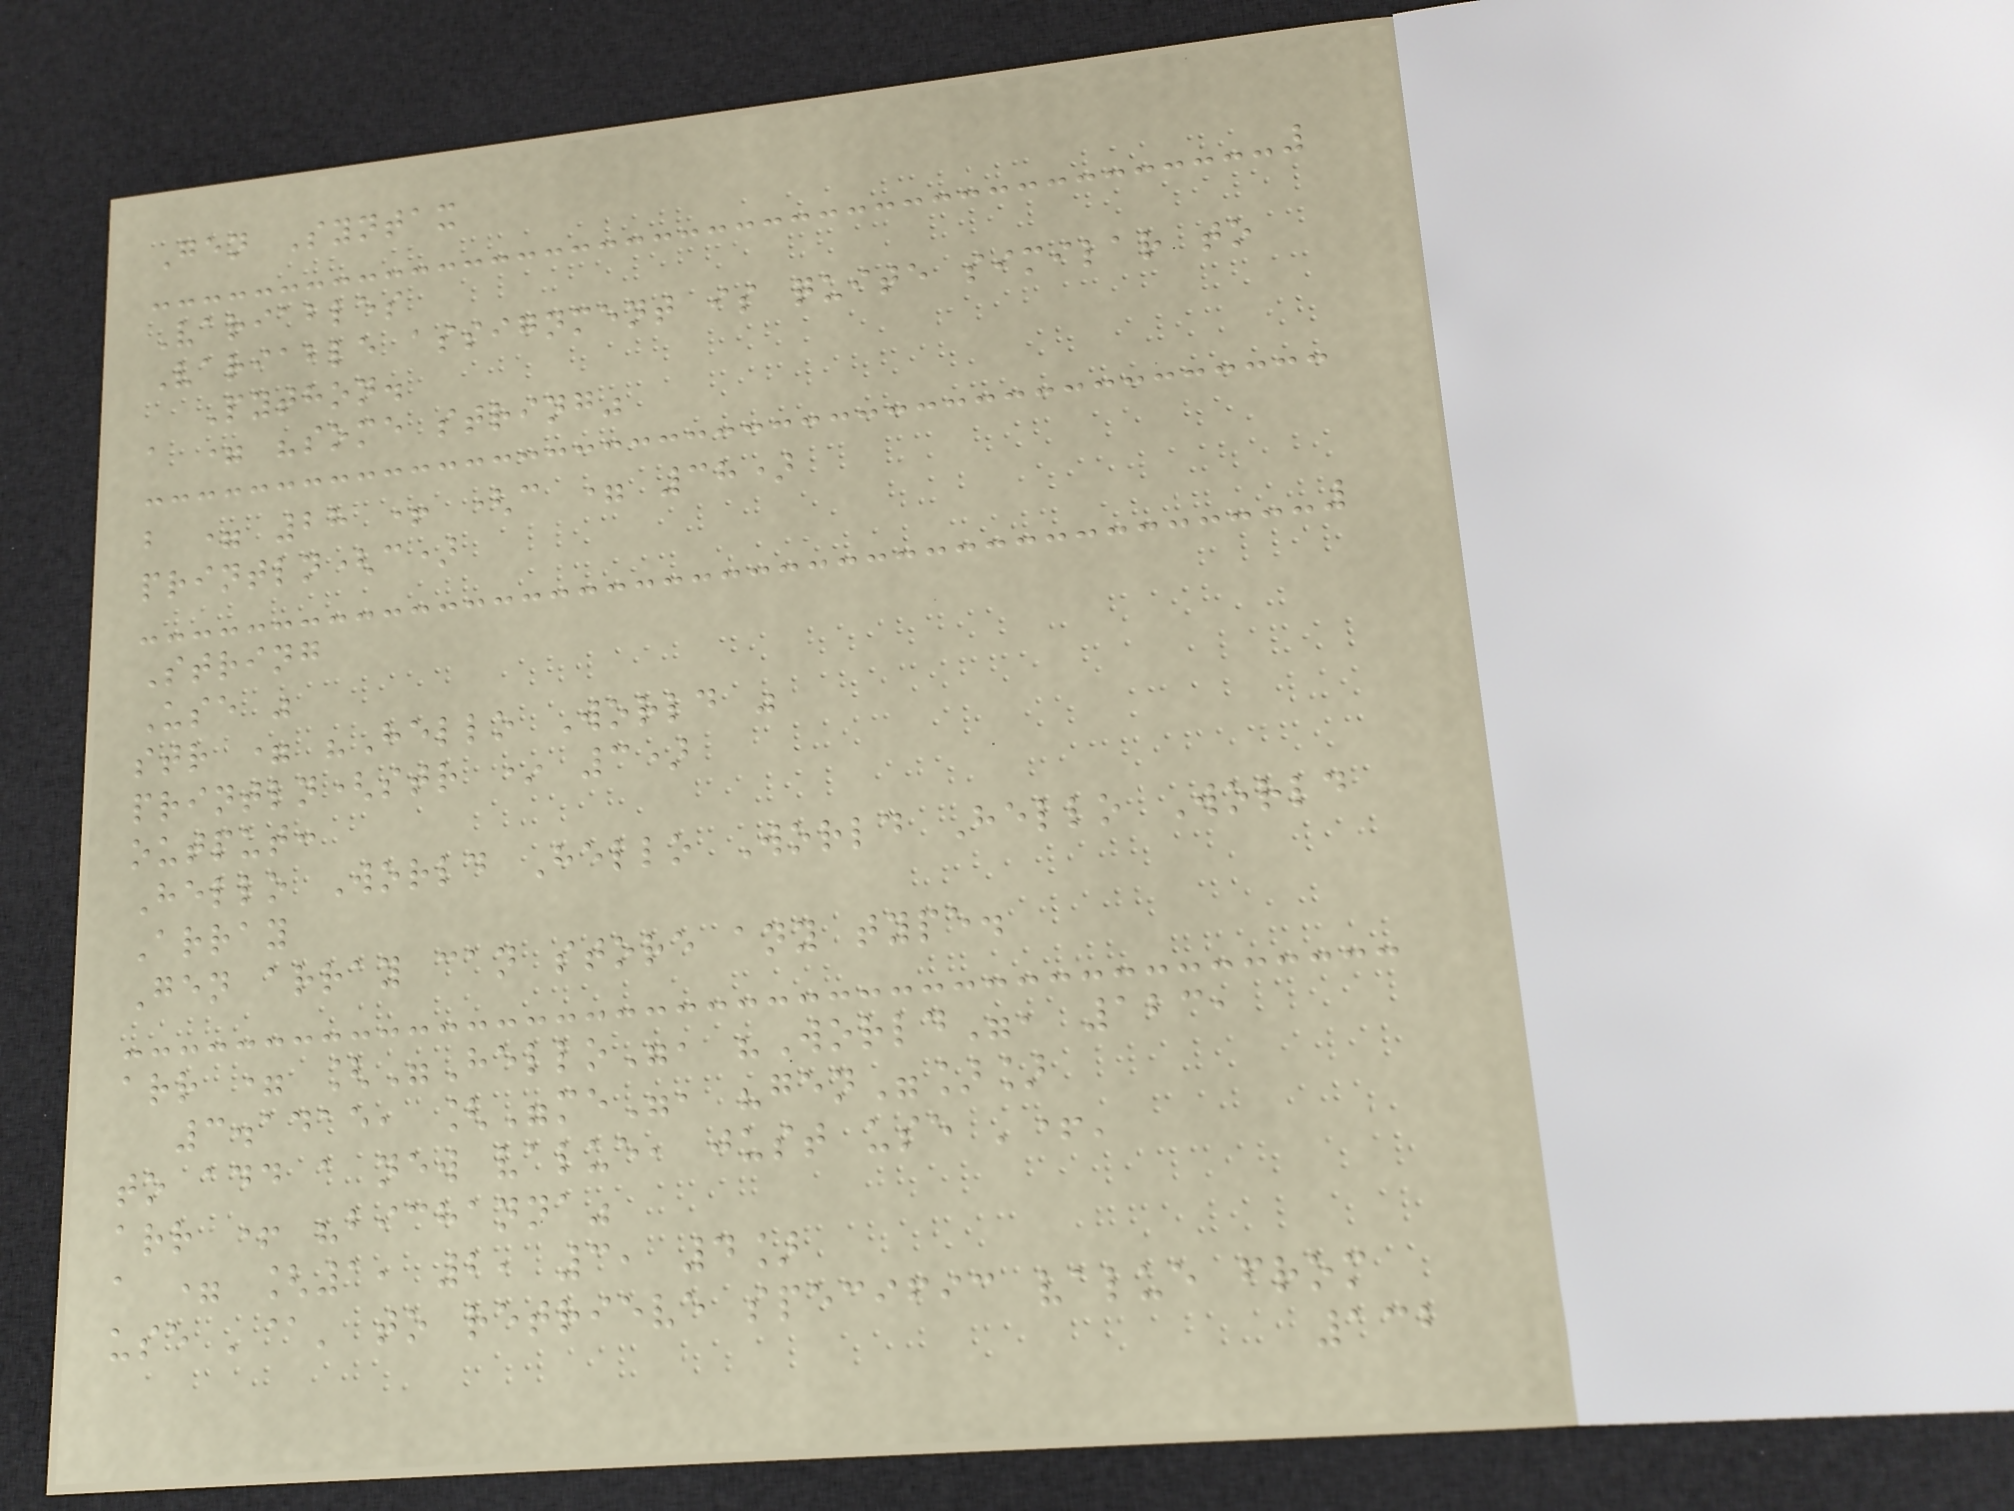Gen Syntax
Variables
Variable assignment is quite similar to
Python.
a = "some string"
b = 28 + (c = 38)
println(c)
String
Use "
str = "Hello World "
println(str * 3)
output:
Hello World Hello World Hello World
Array
Gen array can store any type.
arr = ["Hello", "World", 123,
3.1415, ["me", "gen"]]
to add a new value, just use '+'
arr + "bichanna"
a = [1, 2, 3, 4]
use '@' to retrieve specific value from
132
